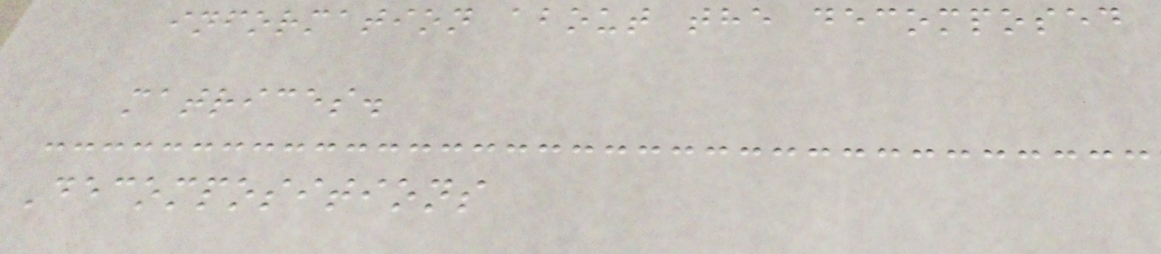information about the decomposed
matrices.
Decompositions
